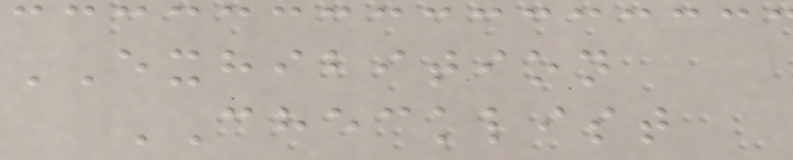EXHIBITION
CHECKLIST
